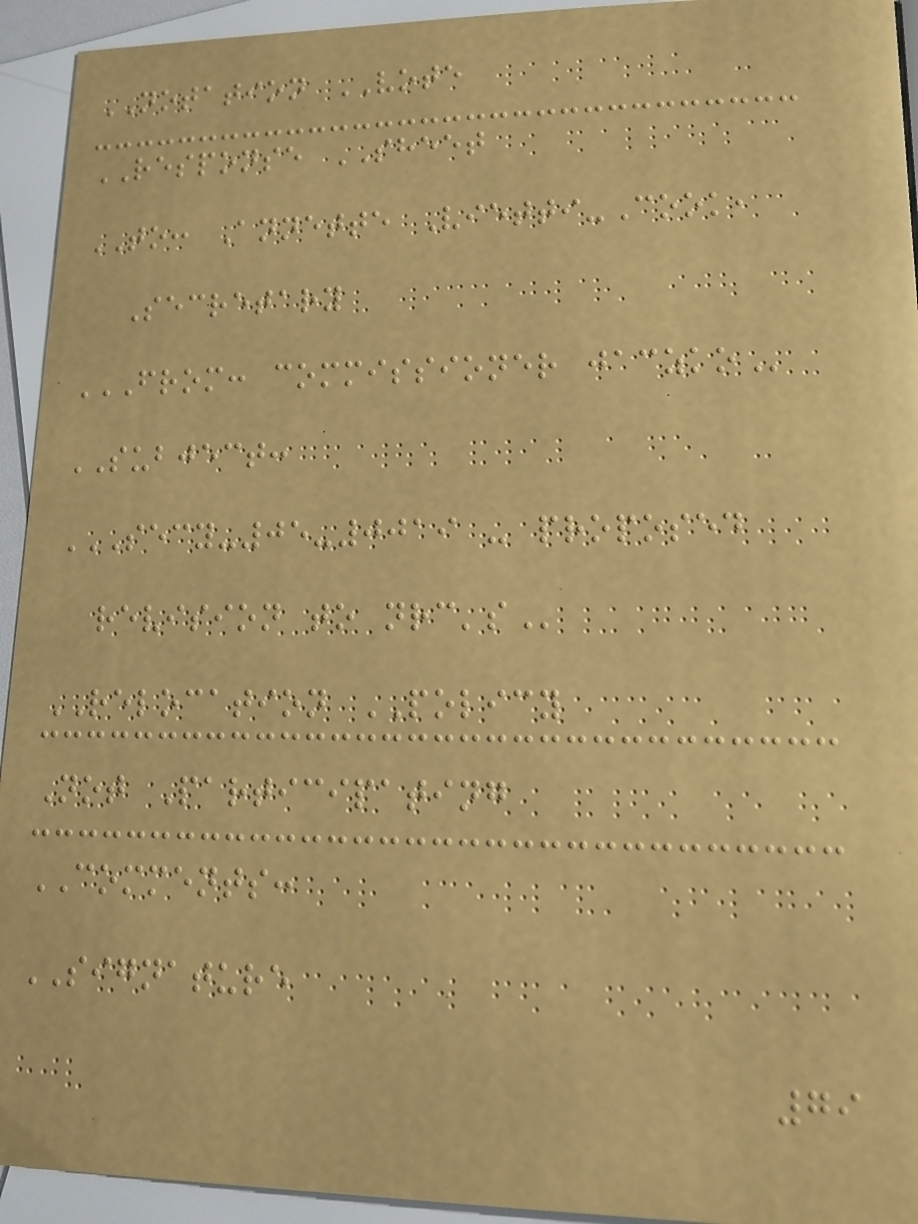NOTATION VOTE
RESPONSE SHEET
TO: Annette Vietti-Cook,
Secretary
FROM: COMMISSIONER JACZKO
SUBJECT:
SECY-05-0019 - PROPOSED
REVISION TO NRC'S
RELOCATION POLICY
Not Participating
COMMENTS:
SIGNATURE
79
